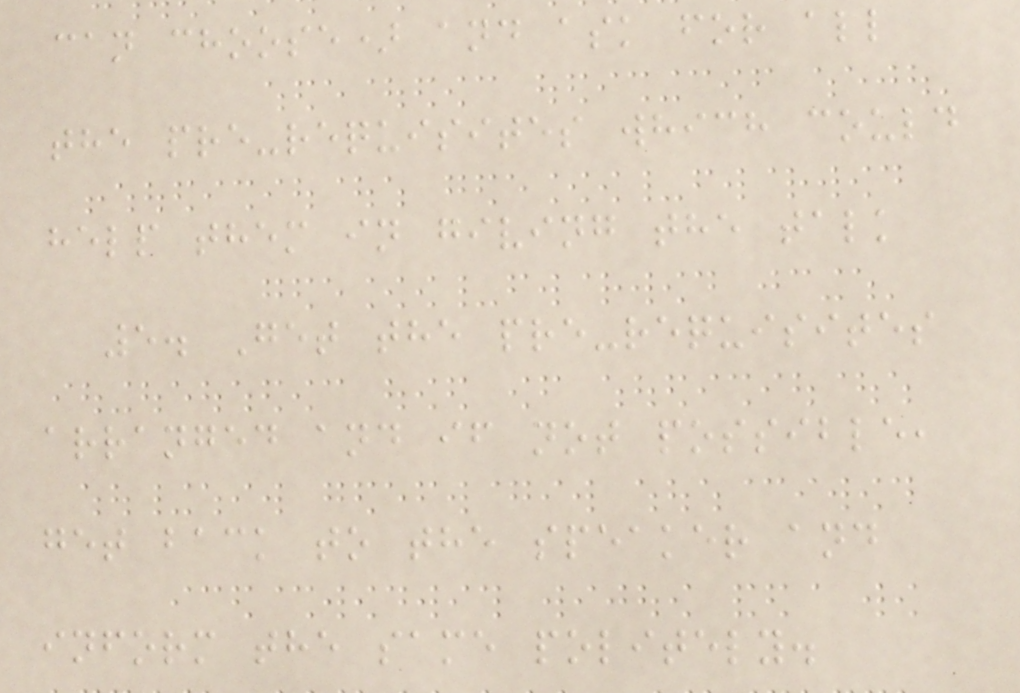can choose) and ask for all
the pre-requisites which could
help them in giving the talk
5. Get the pre-requisites
arranged and if not possible,
get back to the speaker and
inform the same politely.
